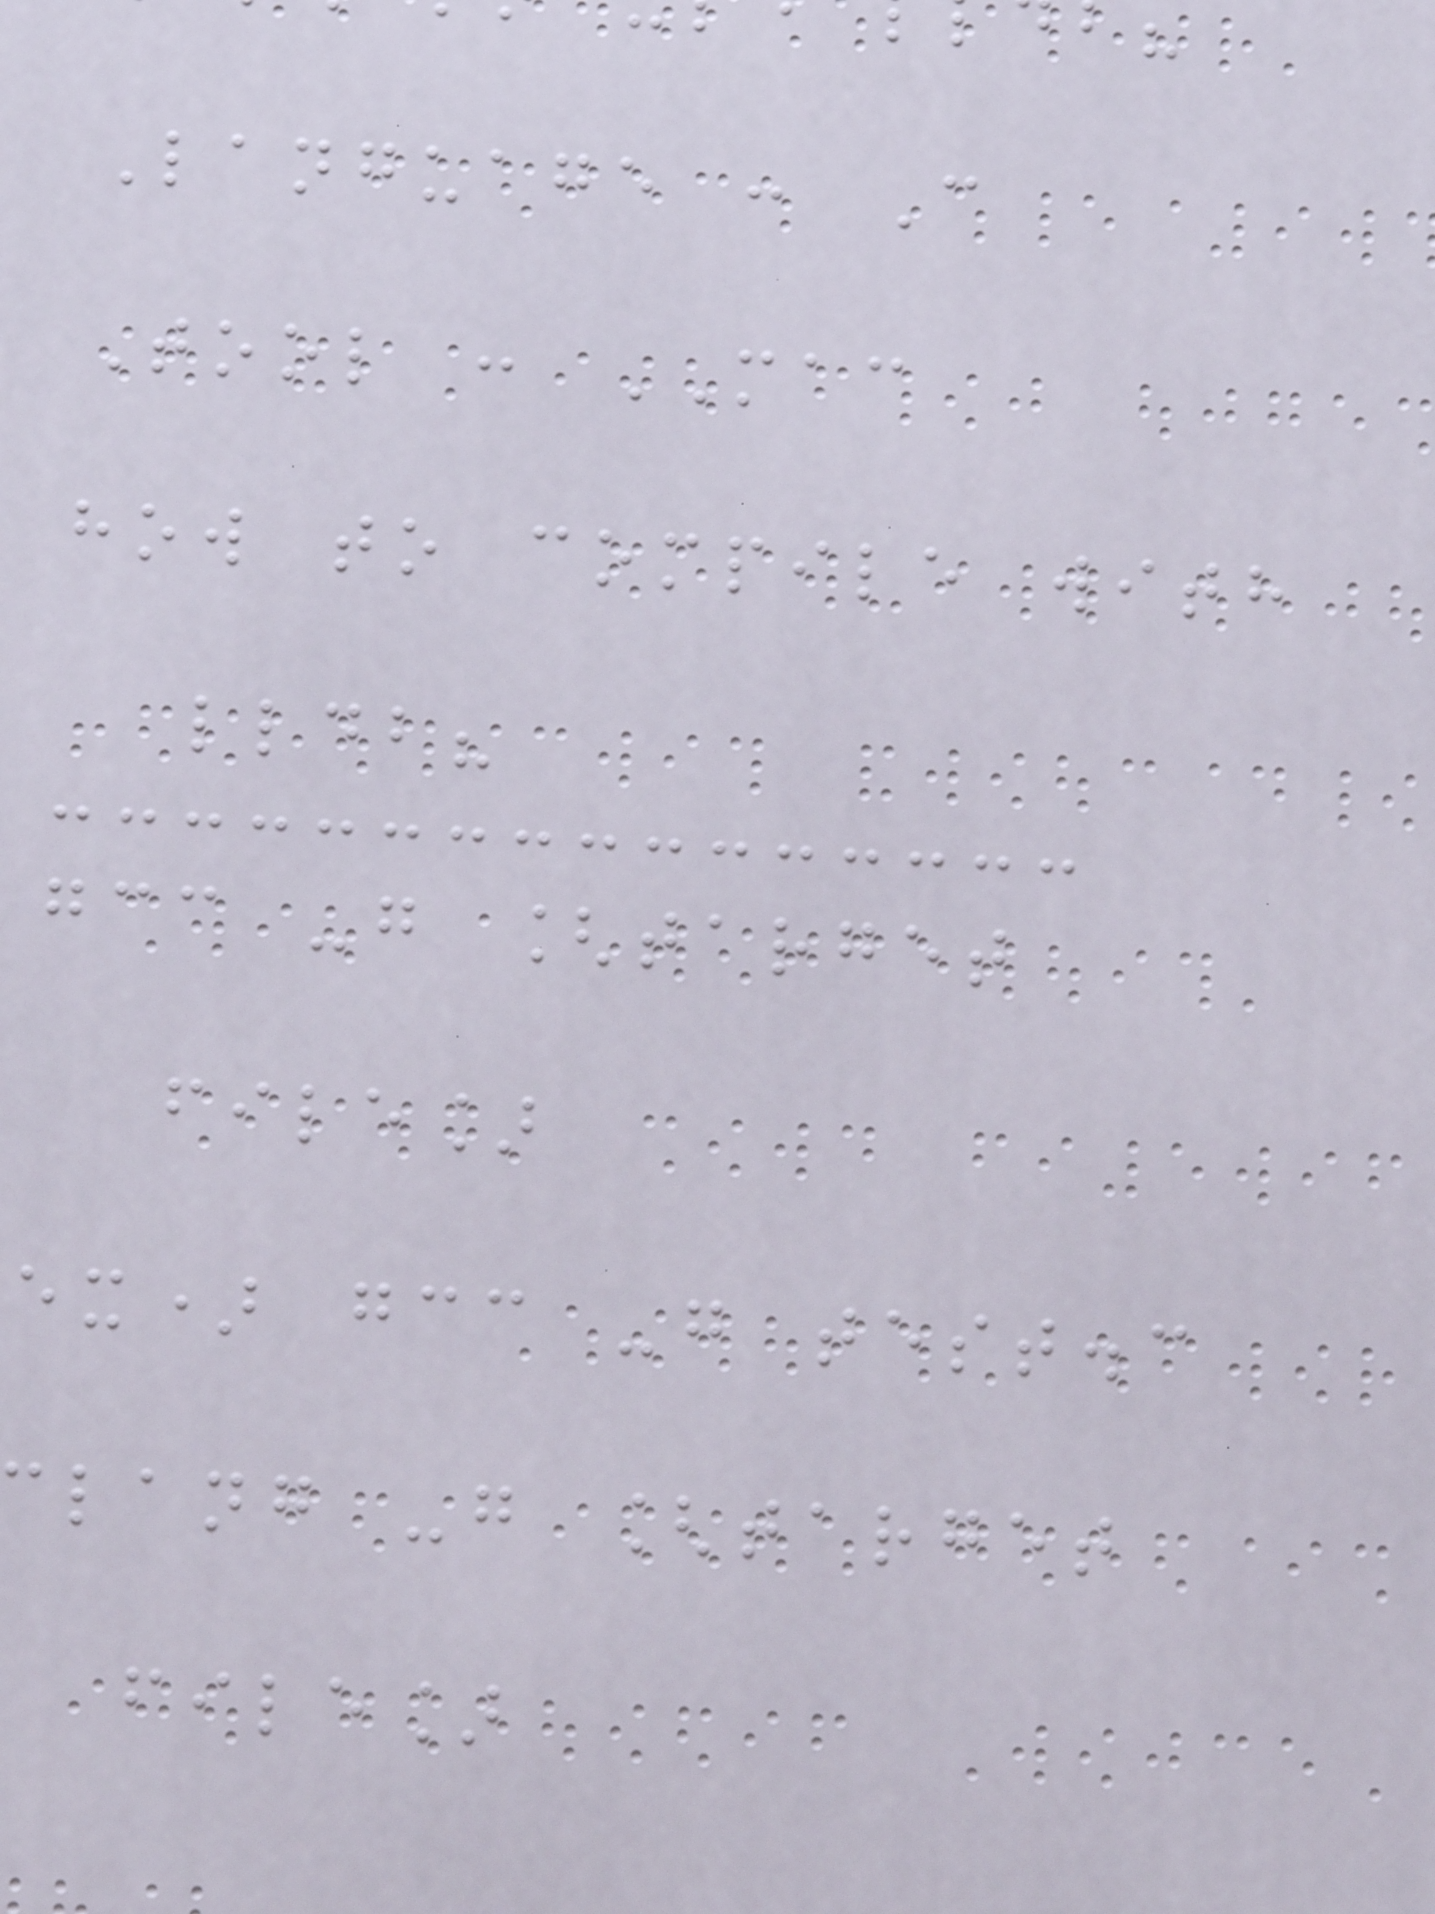Language : C
Tool : MAC
how to compile with
lldb?
gcc -g [target
file]
ex) gcc -g test.c
lang -g [target
file]
